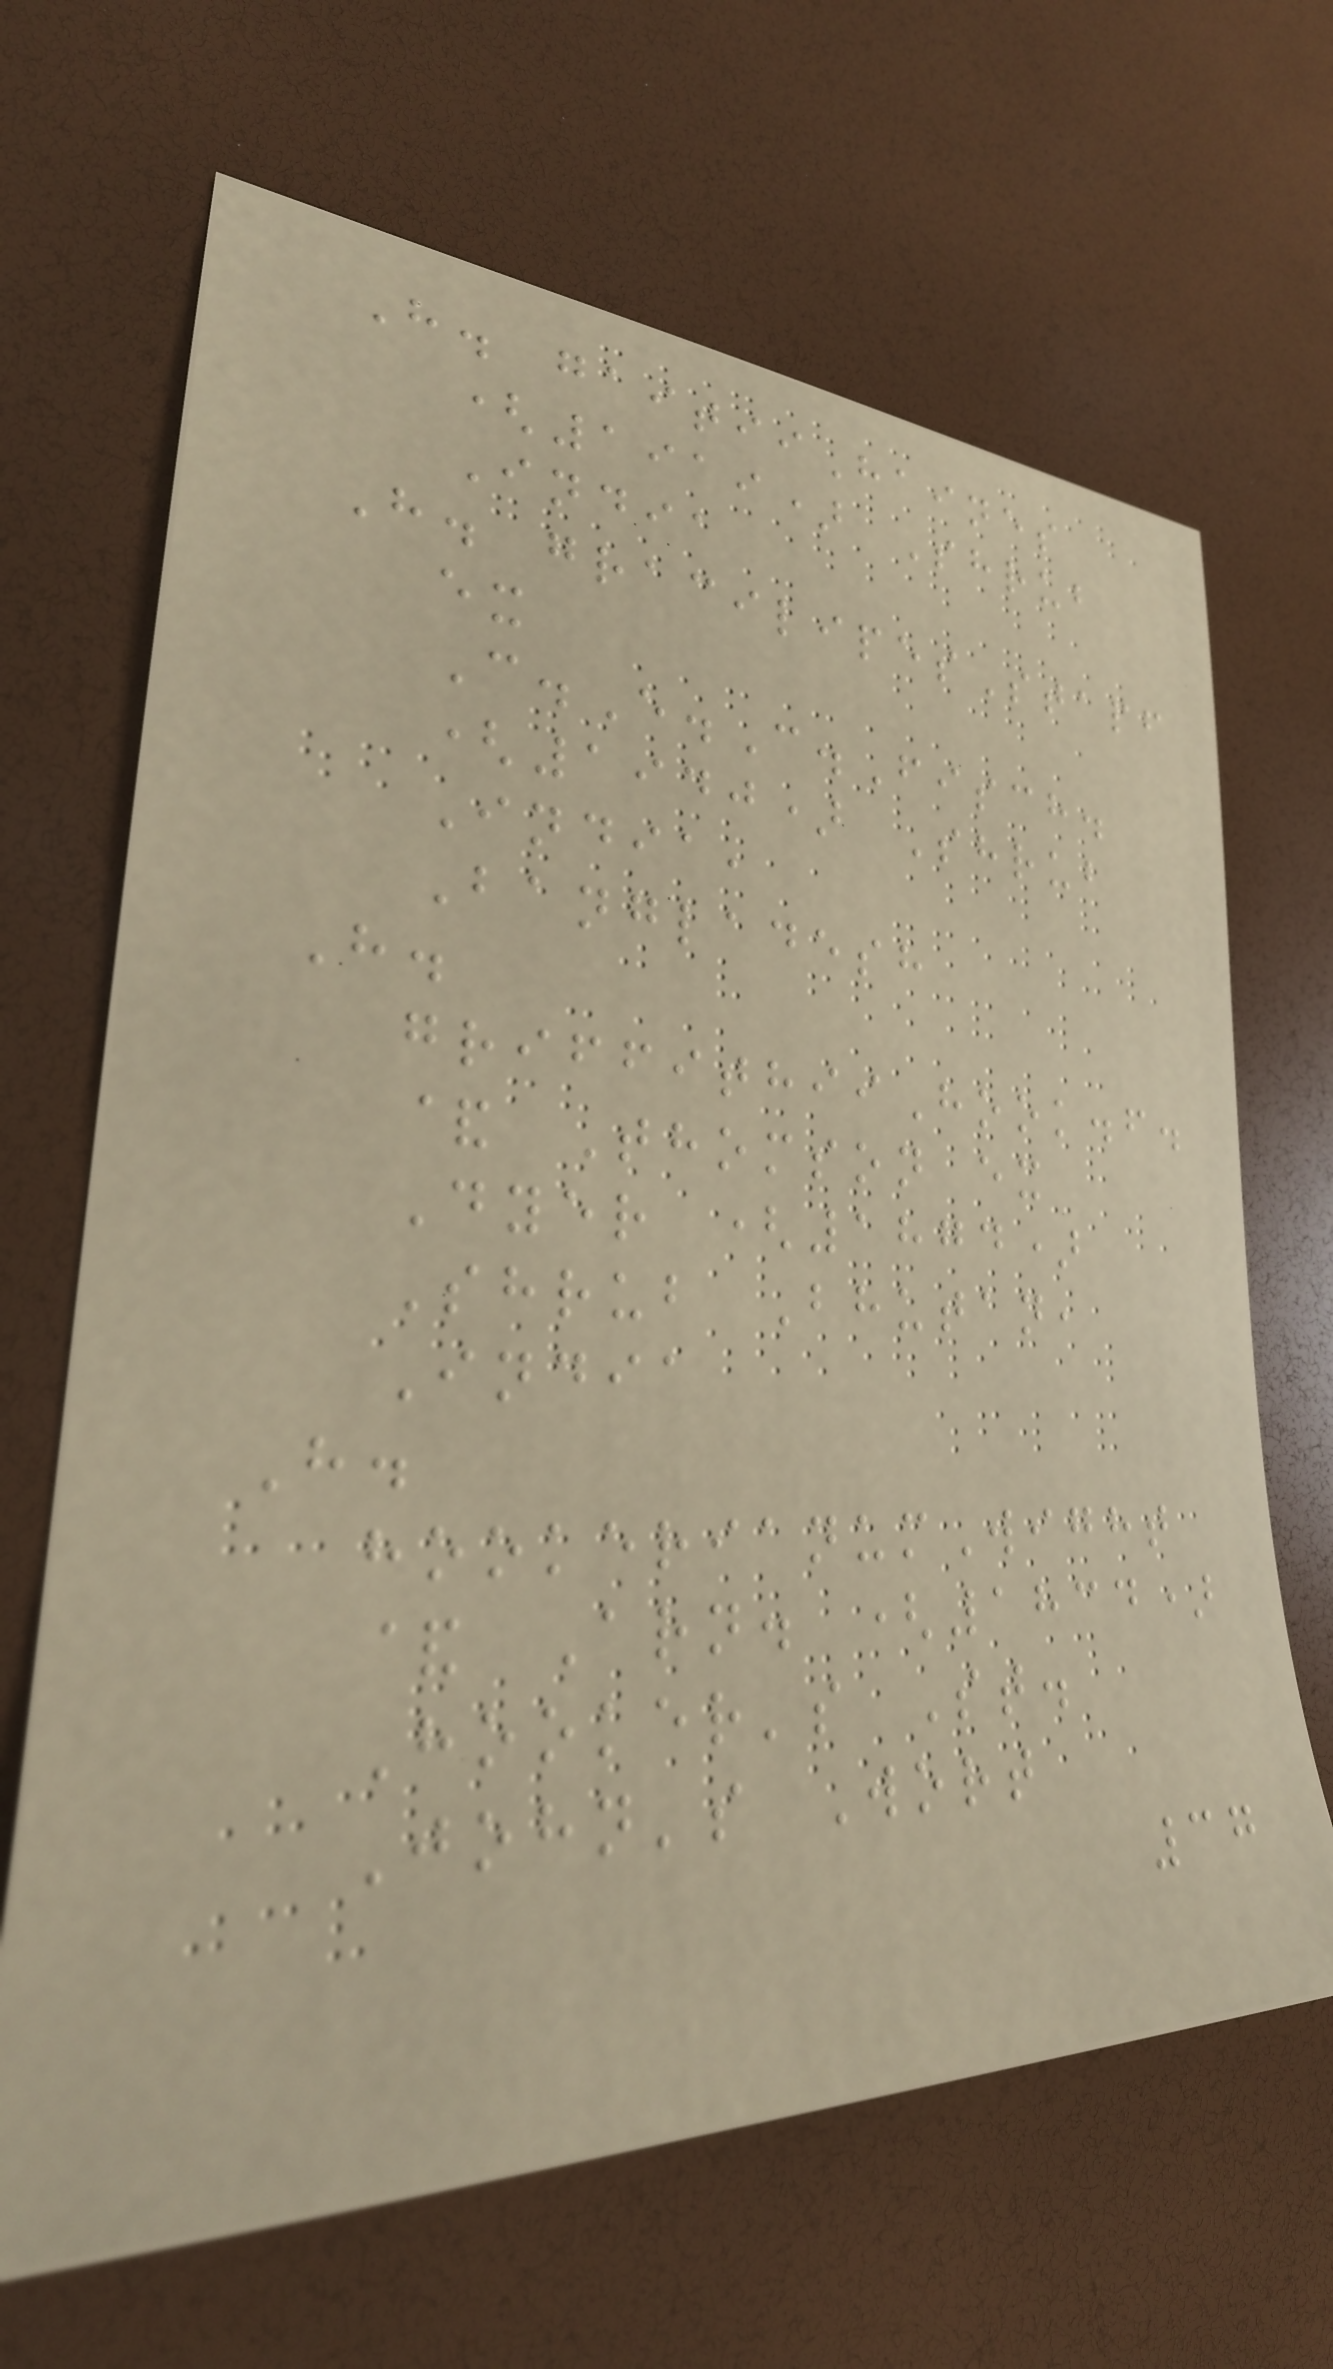H. gaitiiHaines
(1919) Shrub
India
H. gracilipesStapf
ex
C.E.C.Fisch.
(1940) Shrub
India,
Bangladesh
H.
griffithiiHook.f.
& Thomson ex
Dyer (1874)
Shrub Bhutan,
India
H.
hookerianumWight
& Arn. (1834)
Hooker's St.
John's Wort
37
